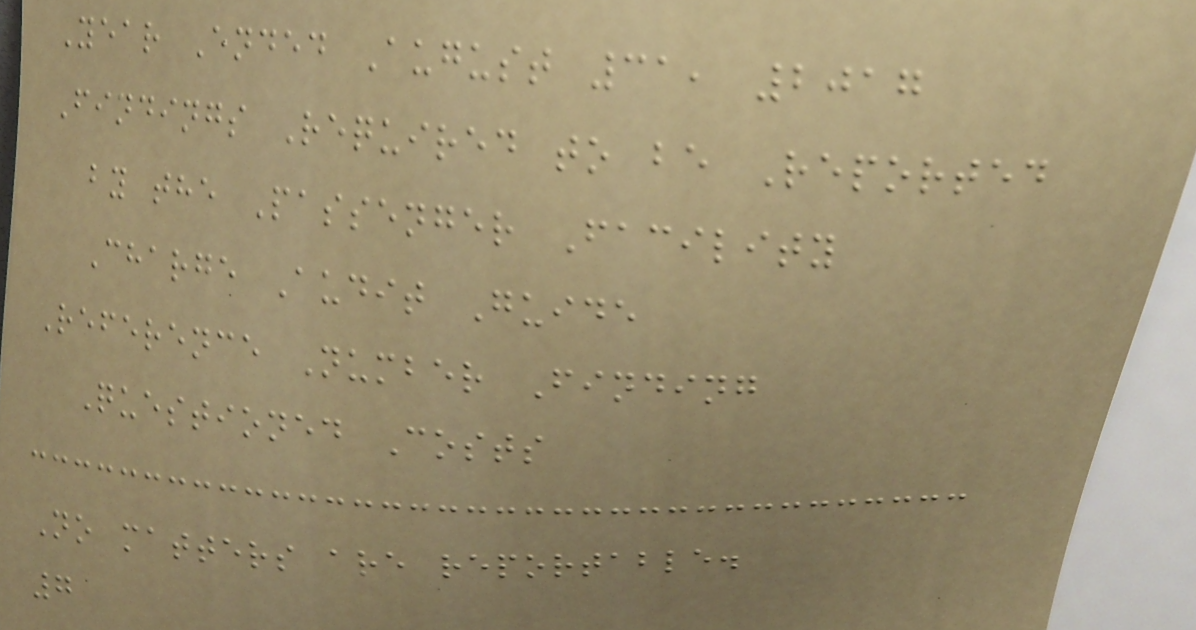Year Ended August 31, 2017
Findings Required to be Reported
by the Passenger Facility
Charge Audit Guide
Reference Number Finding
Questioned Costs
No matters are reportable.
7
